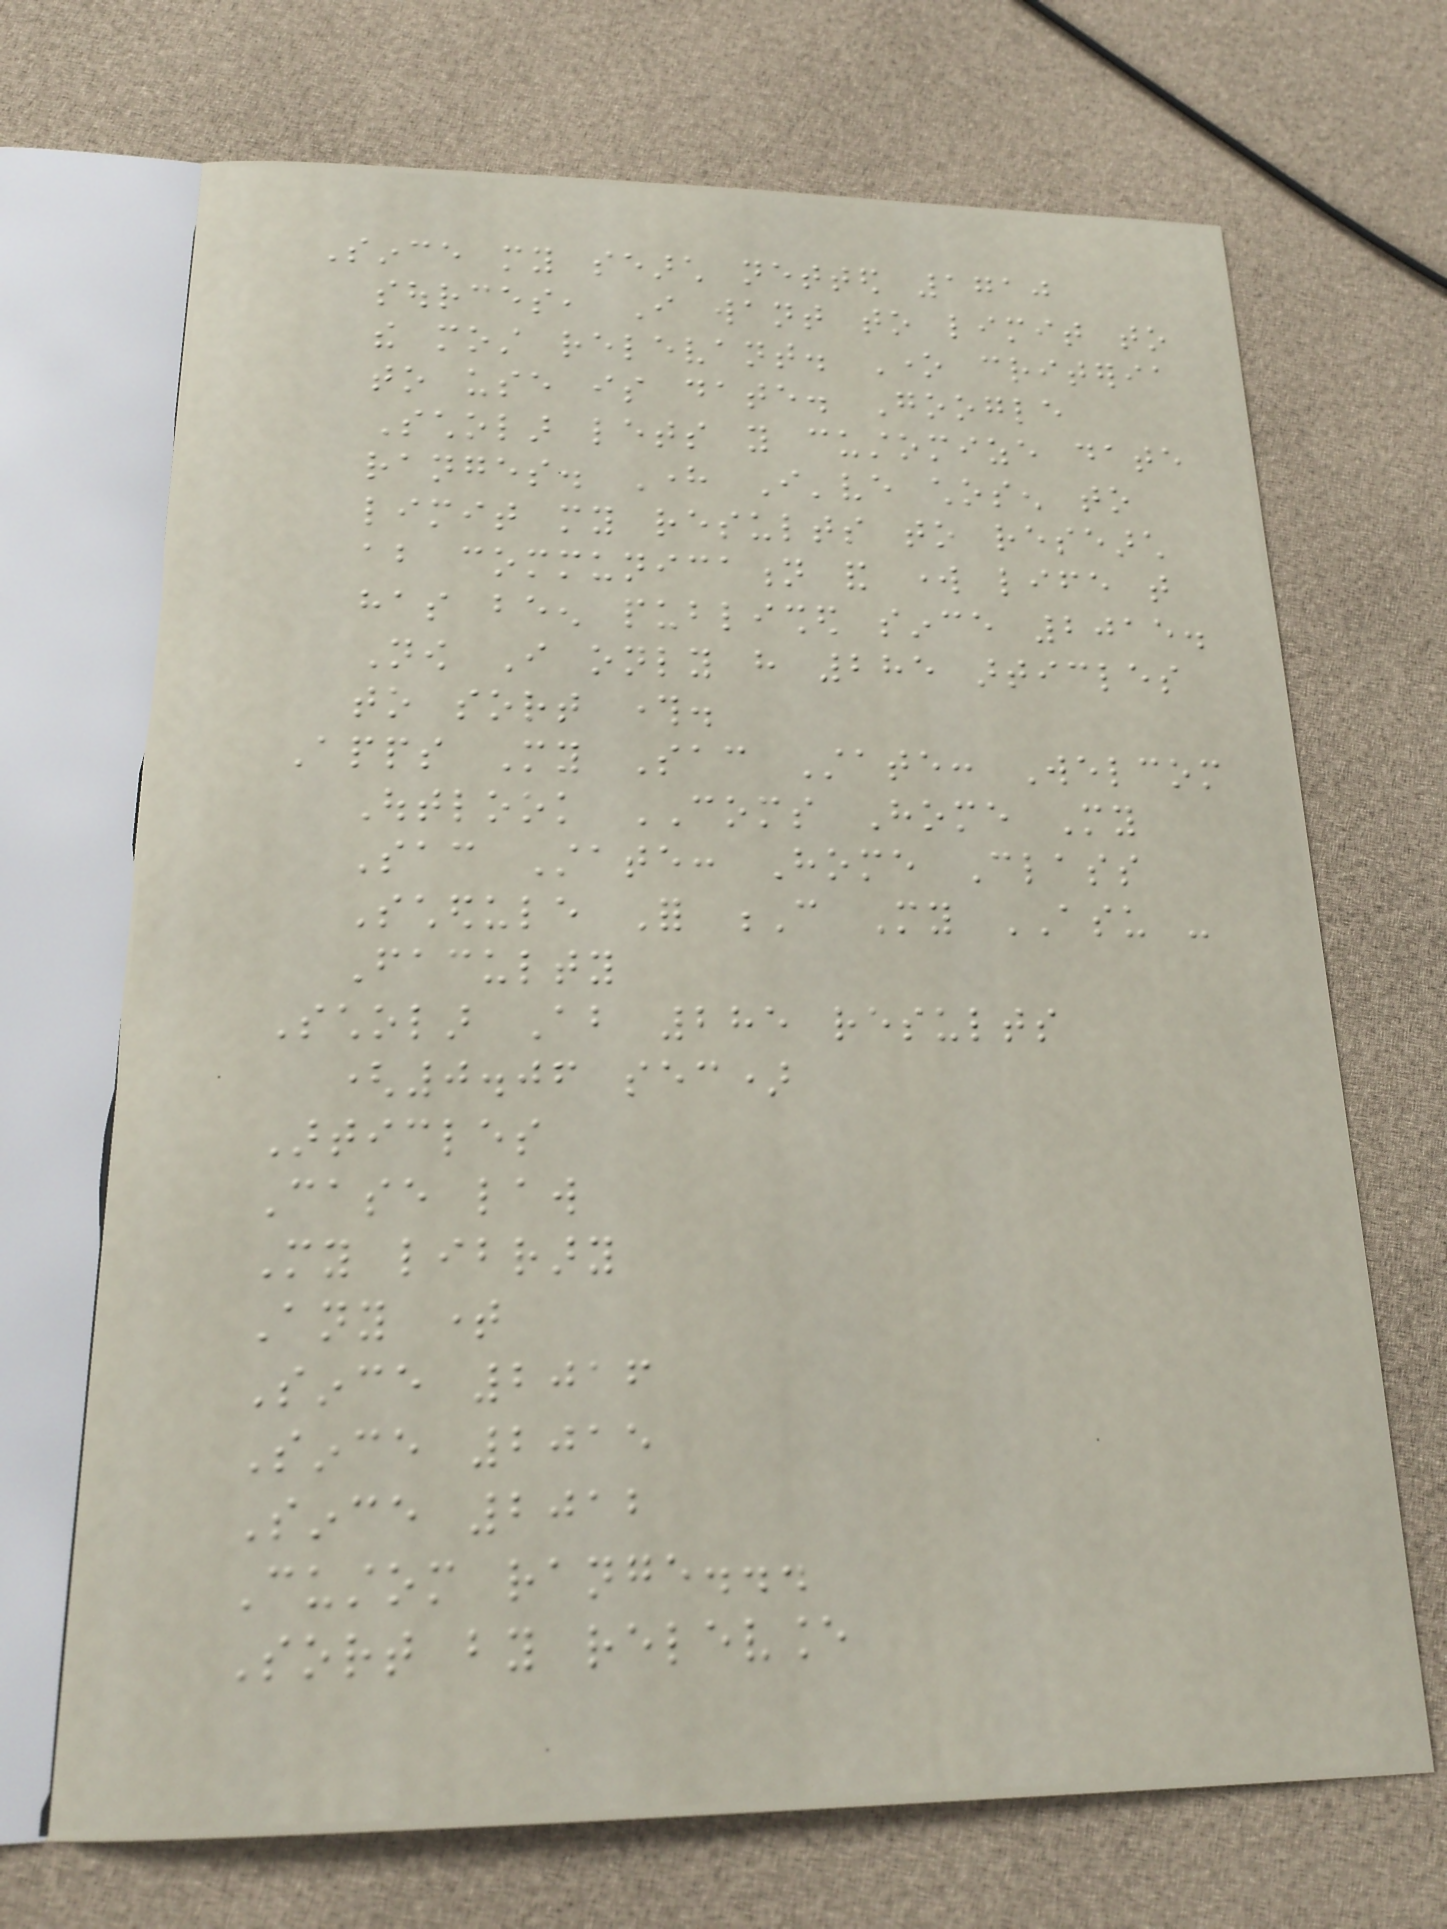Since my search netted 1710
sources, I want to limit to
the most relevant. One criteria
to use is date. Google
Scholar lets you customize date
ranges. Here I've chosen to
limit my results to research
about communication and work life that
has been published since 2015.
Now I only have 285 articles
to sort through.
Apps My Sac State: Welcom
Outlook COMS Home My
Sac State: Home Class
Schedule For C My ASU -
Faculty
Scholar About 285 results
(0.06 sec)
Articles
Case law
My library
Any time
Since 2016
Since 2015
Since 2012
Custom range...
Sort by relevance
